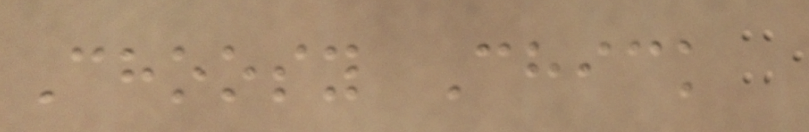Choosy Chick
